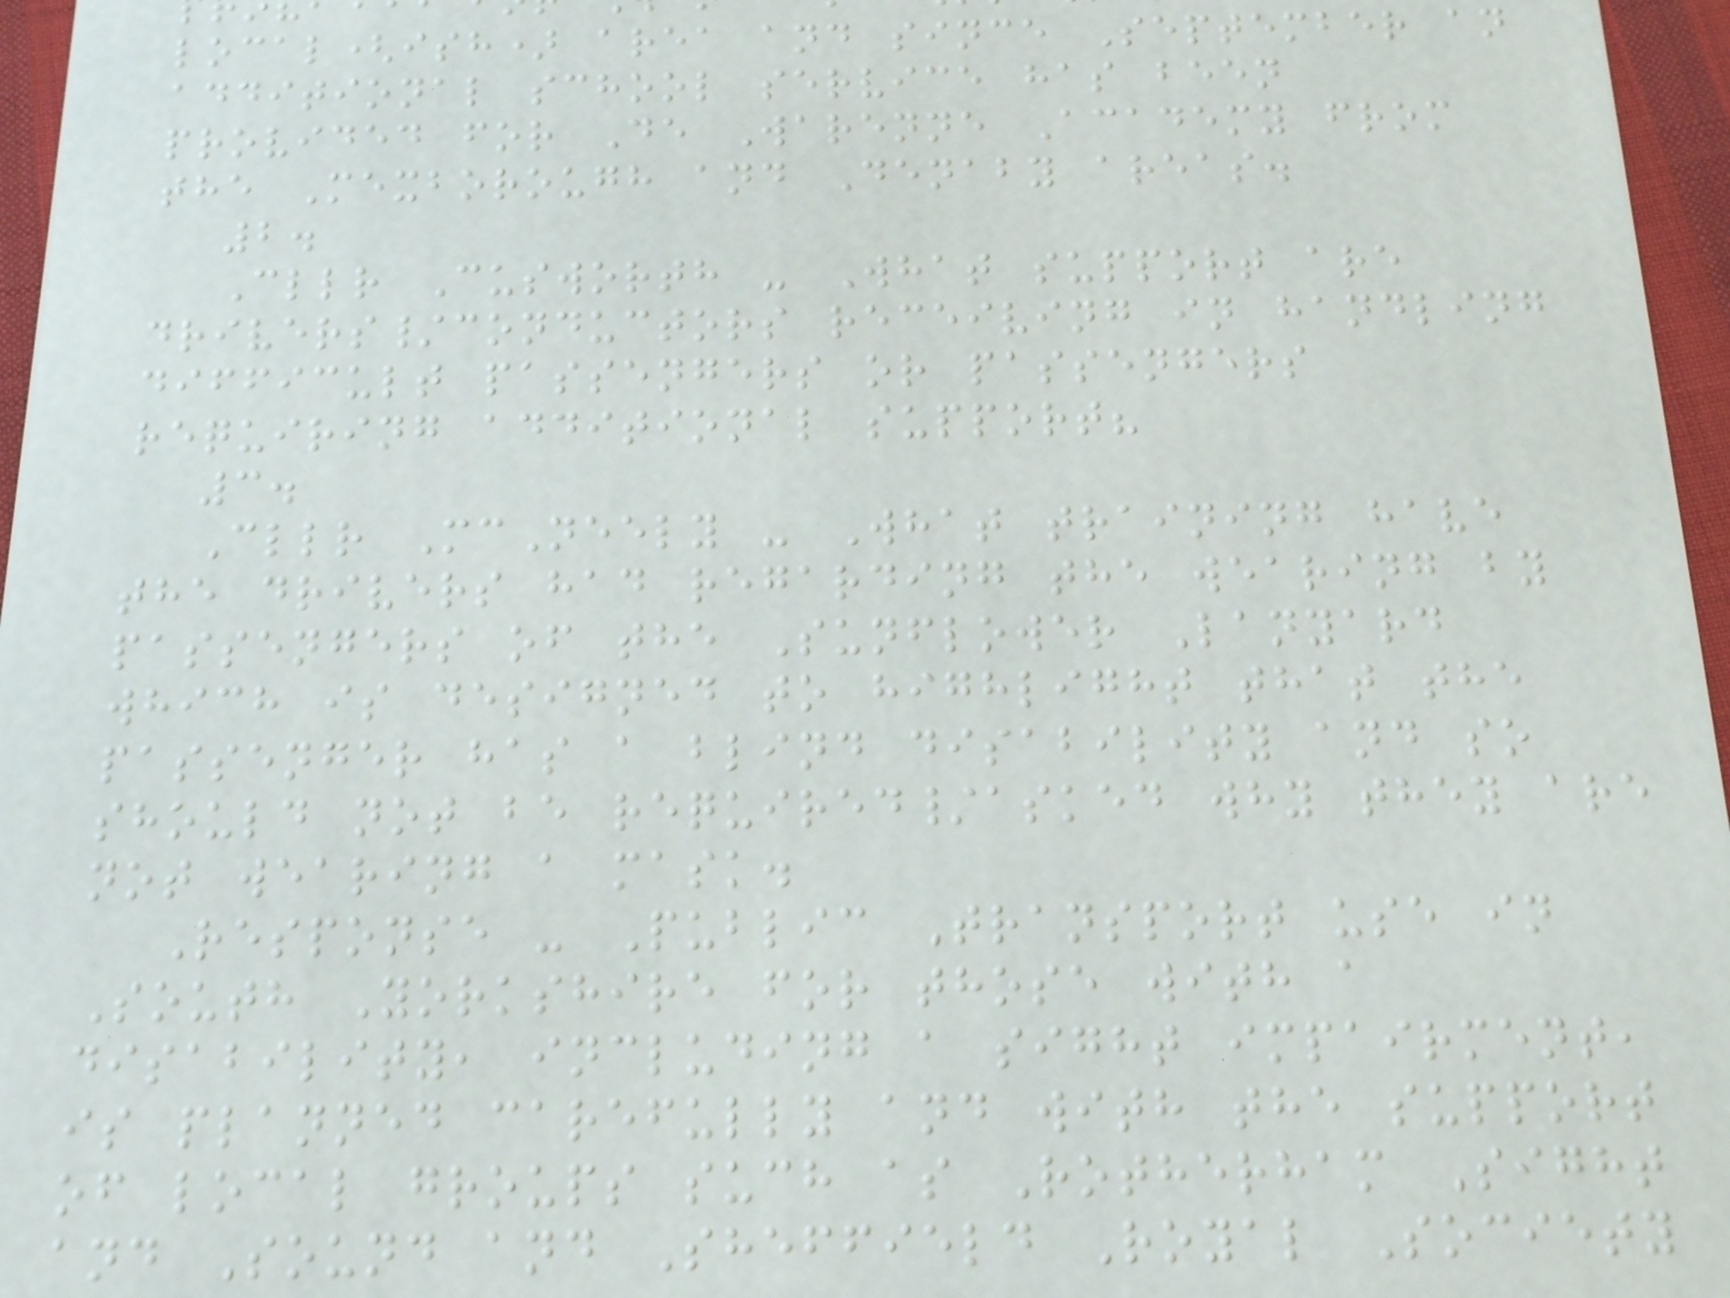local(ish) area and since September an
additional school service has been
provided for De Warenne Academy from
the Mexborough and Denaby areas.
2.
Cllr Cusworth - What support are
drivers/conductors receiving in handling
difficult passengers or passengers
requiring additional support?
3.
Cllr McNeely - What training have
the drivers had regarding the wearing by
passengers of the Sunflower Lanyard
which is designed to highlight that the
passenger has a blind disability and so
should not be required/asked why they are
not wearing a mask.
Response - Public Transport use in
South Yorkshire for those with a
disability, including a sight impairment,
is planned carefully and with the support
of local groups such as Rotherham Sight
and Sound and Sheffield Royal Society
